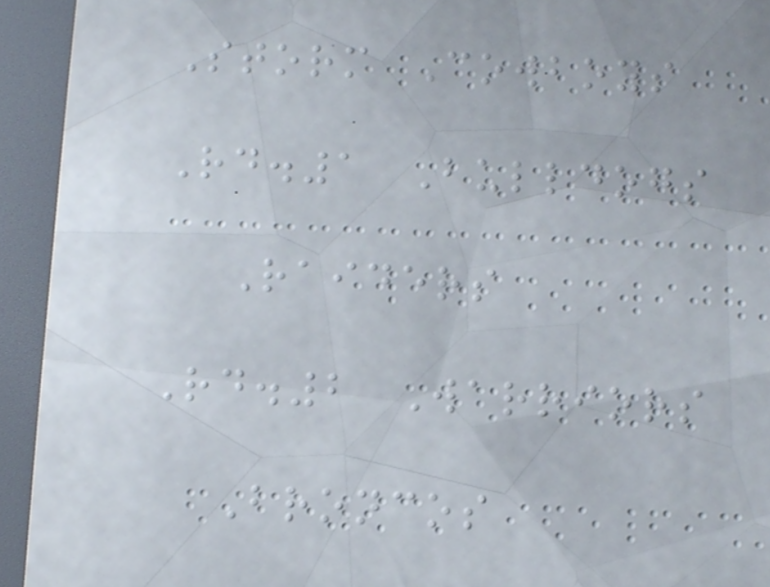Storm Cowboys
Rd.1 Bulldogs
Raiders
Rd.2 Warriors
Broncos
